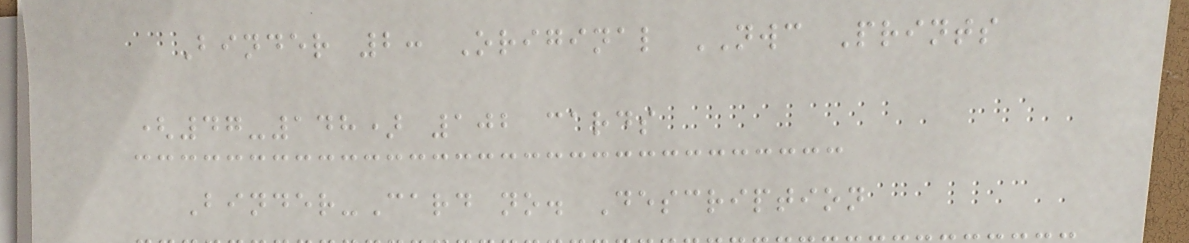Binder 2: Original NWC Prints
(47-148) 102 cards
Binder-Card no. Description
